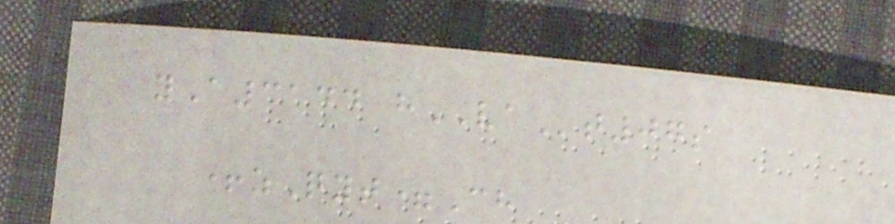yA3144 hVAt07s
+zQyt=Ch
